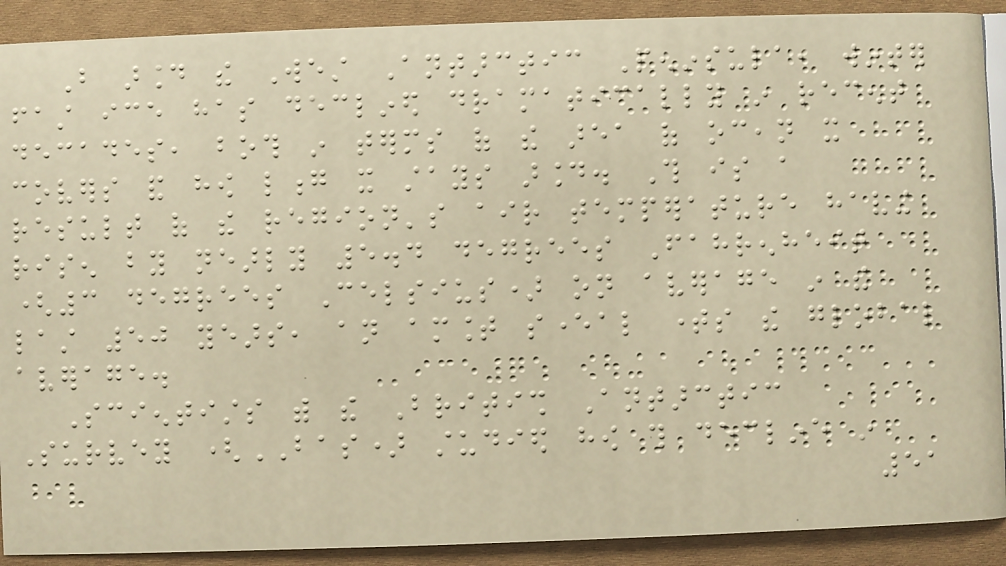But around the West Antarctic Peninsula, winter
fast ice has declined dramatically in recent
decades, both in terms of the area of ocean it
covers and how long it stays around. This is a
result of the region's air temperature having
risen by nearly 5.4 degrees Fahrenheit
(3 degrees Celsius) on average in the
last 50 years, an amount several times the global
average.
Scientists with the British Antarctic
Survey (BAS) studied how this decline in
51
